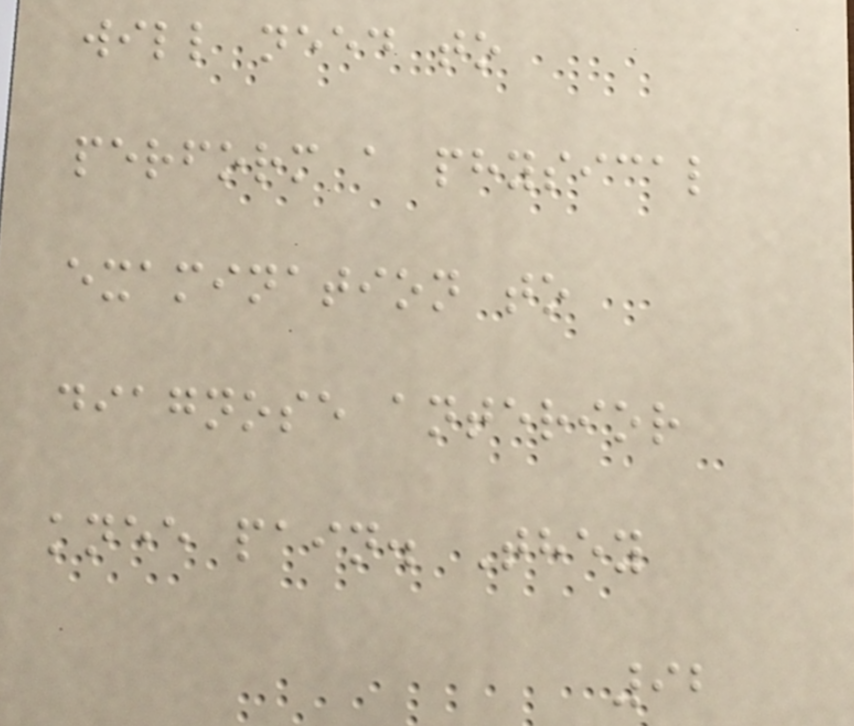will need to
perform a physical
examination to
diagnose anterior
knee pain. They
92
